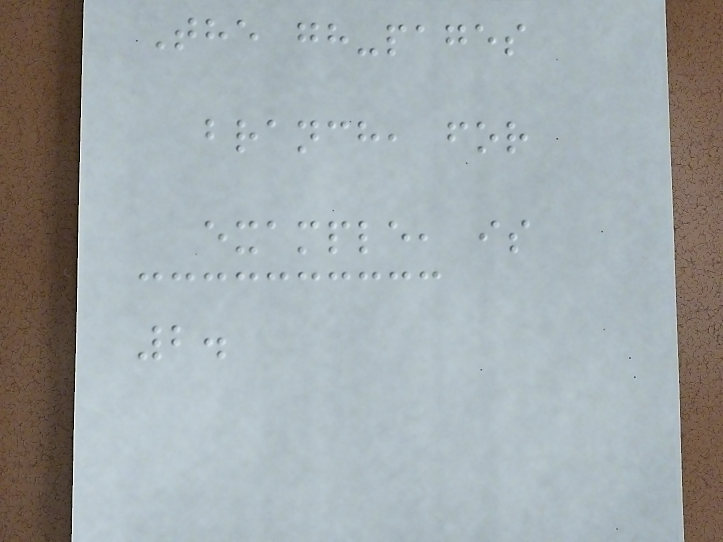The gh-pages
branch, for
example, is
2.
